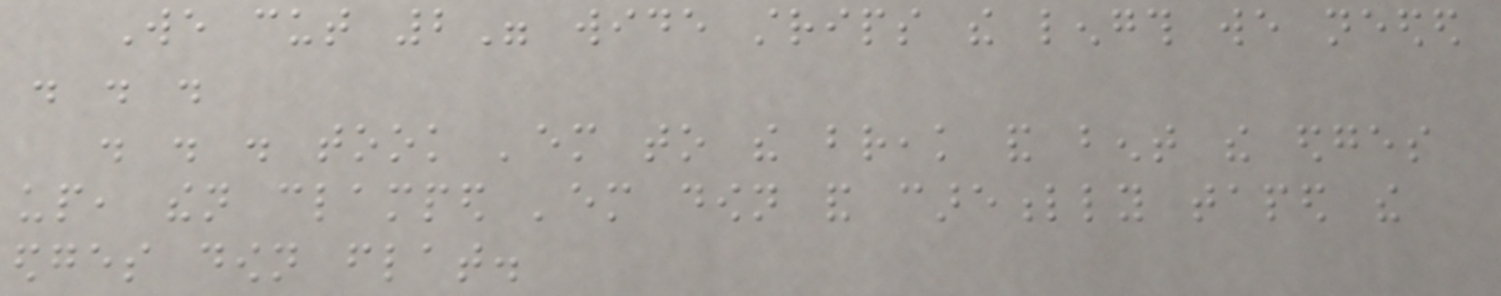We cut 2" wide strips the length we needed
. . .
. . . took 'em to the break and bent the edges
up, then clamped 'em down and carefully taped the
edges down flat.
